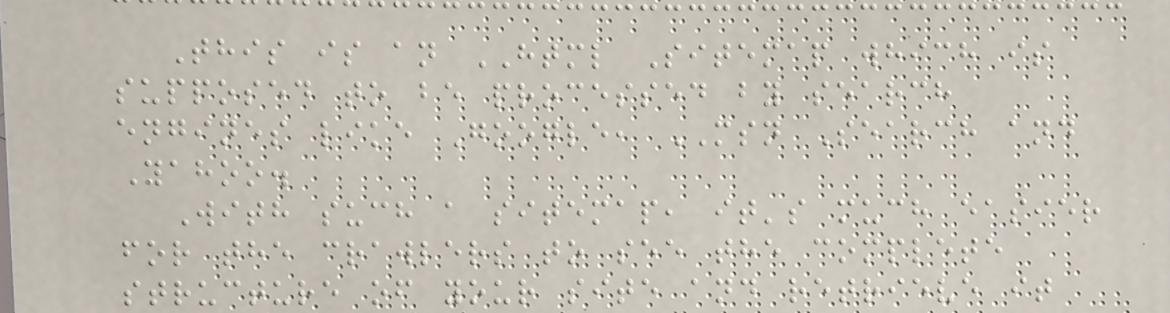This is an HTML Sitemap which is
supposed to be processed by search
engines like Google, MSN Search and
Yahoo.
With such a sitemap, it's much easier
for the crawlers to see the complete
structure of your site and retrieve it
